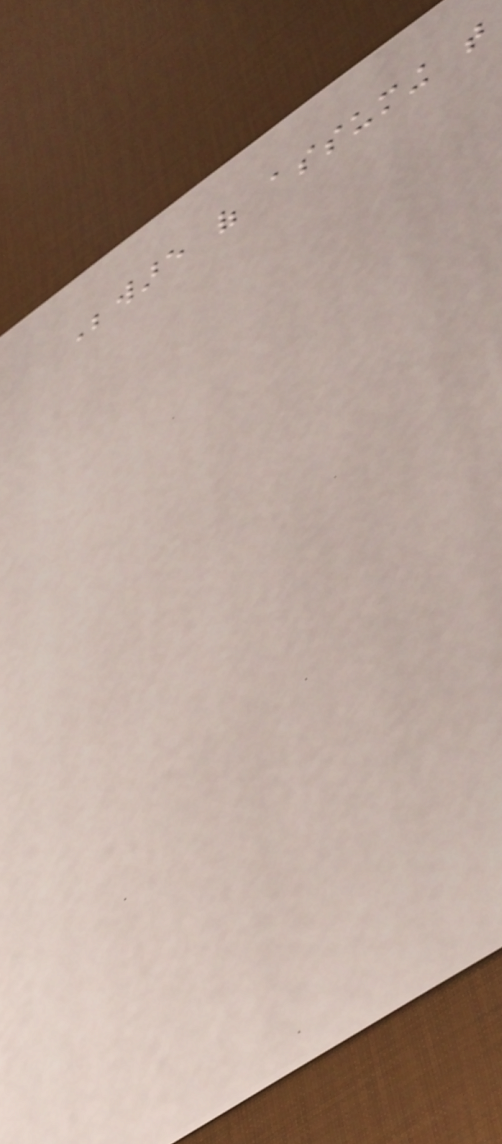Beware of assuming that
